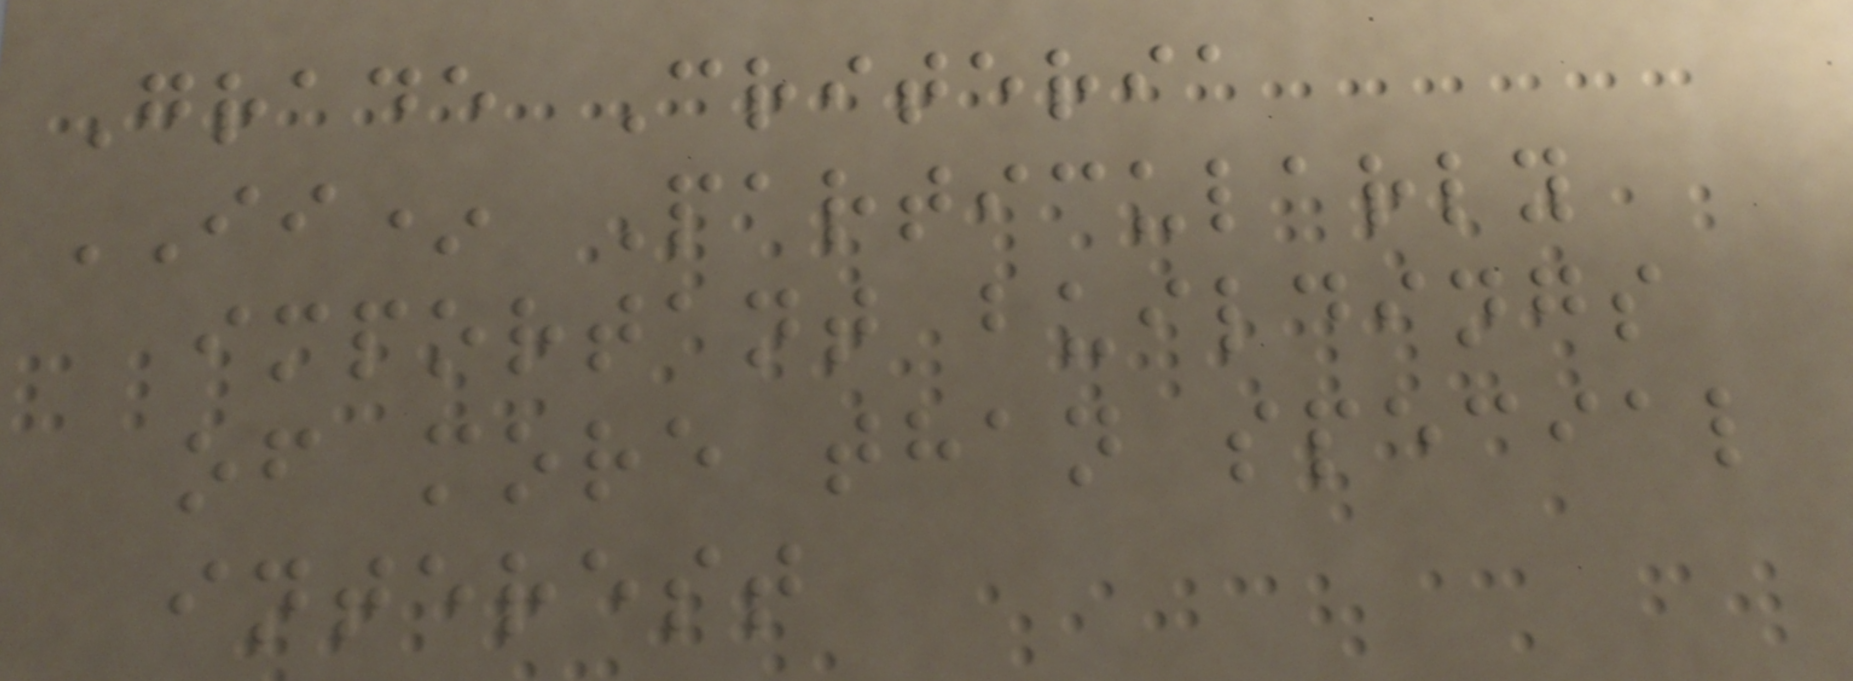Grade Criteria
II* Particularly
important buildings
of more than special
interest
